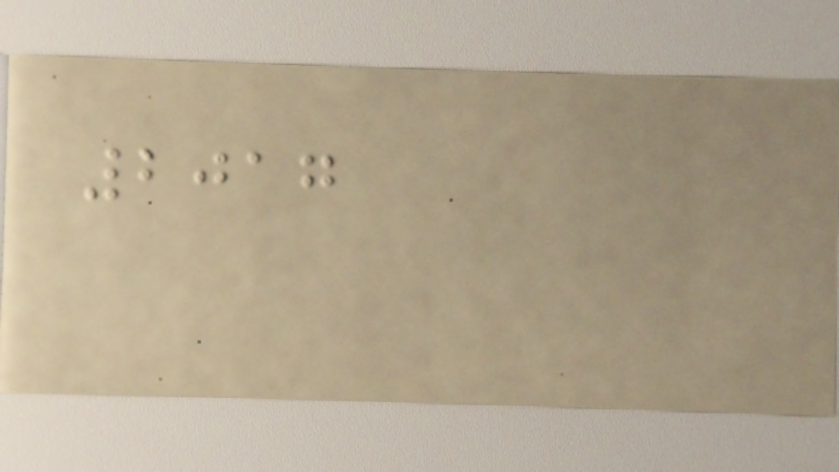2017
